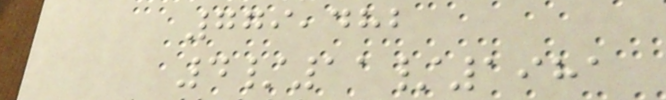779,482
4/11/1981
